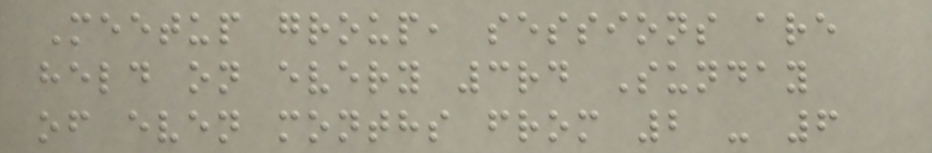Meetup group, sessions are
held on every 3rd Sunday
of even months from 2 - 6
